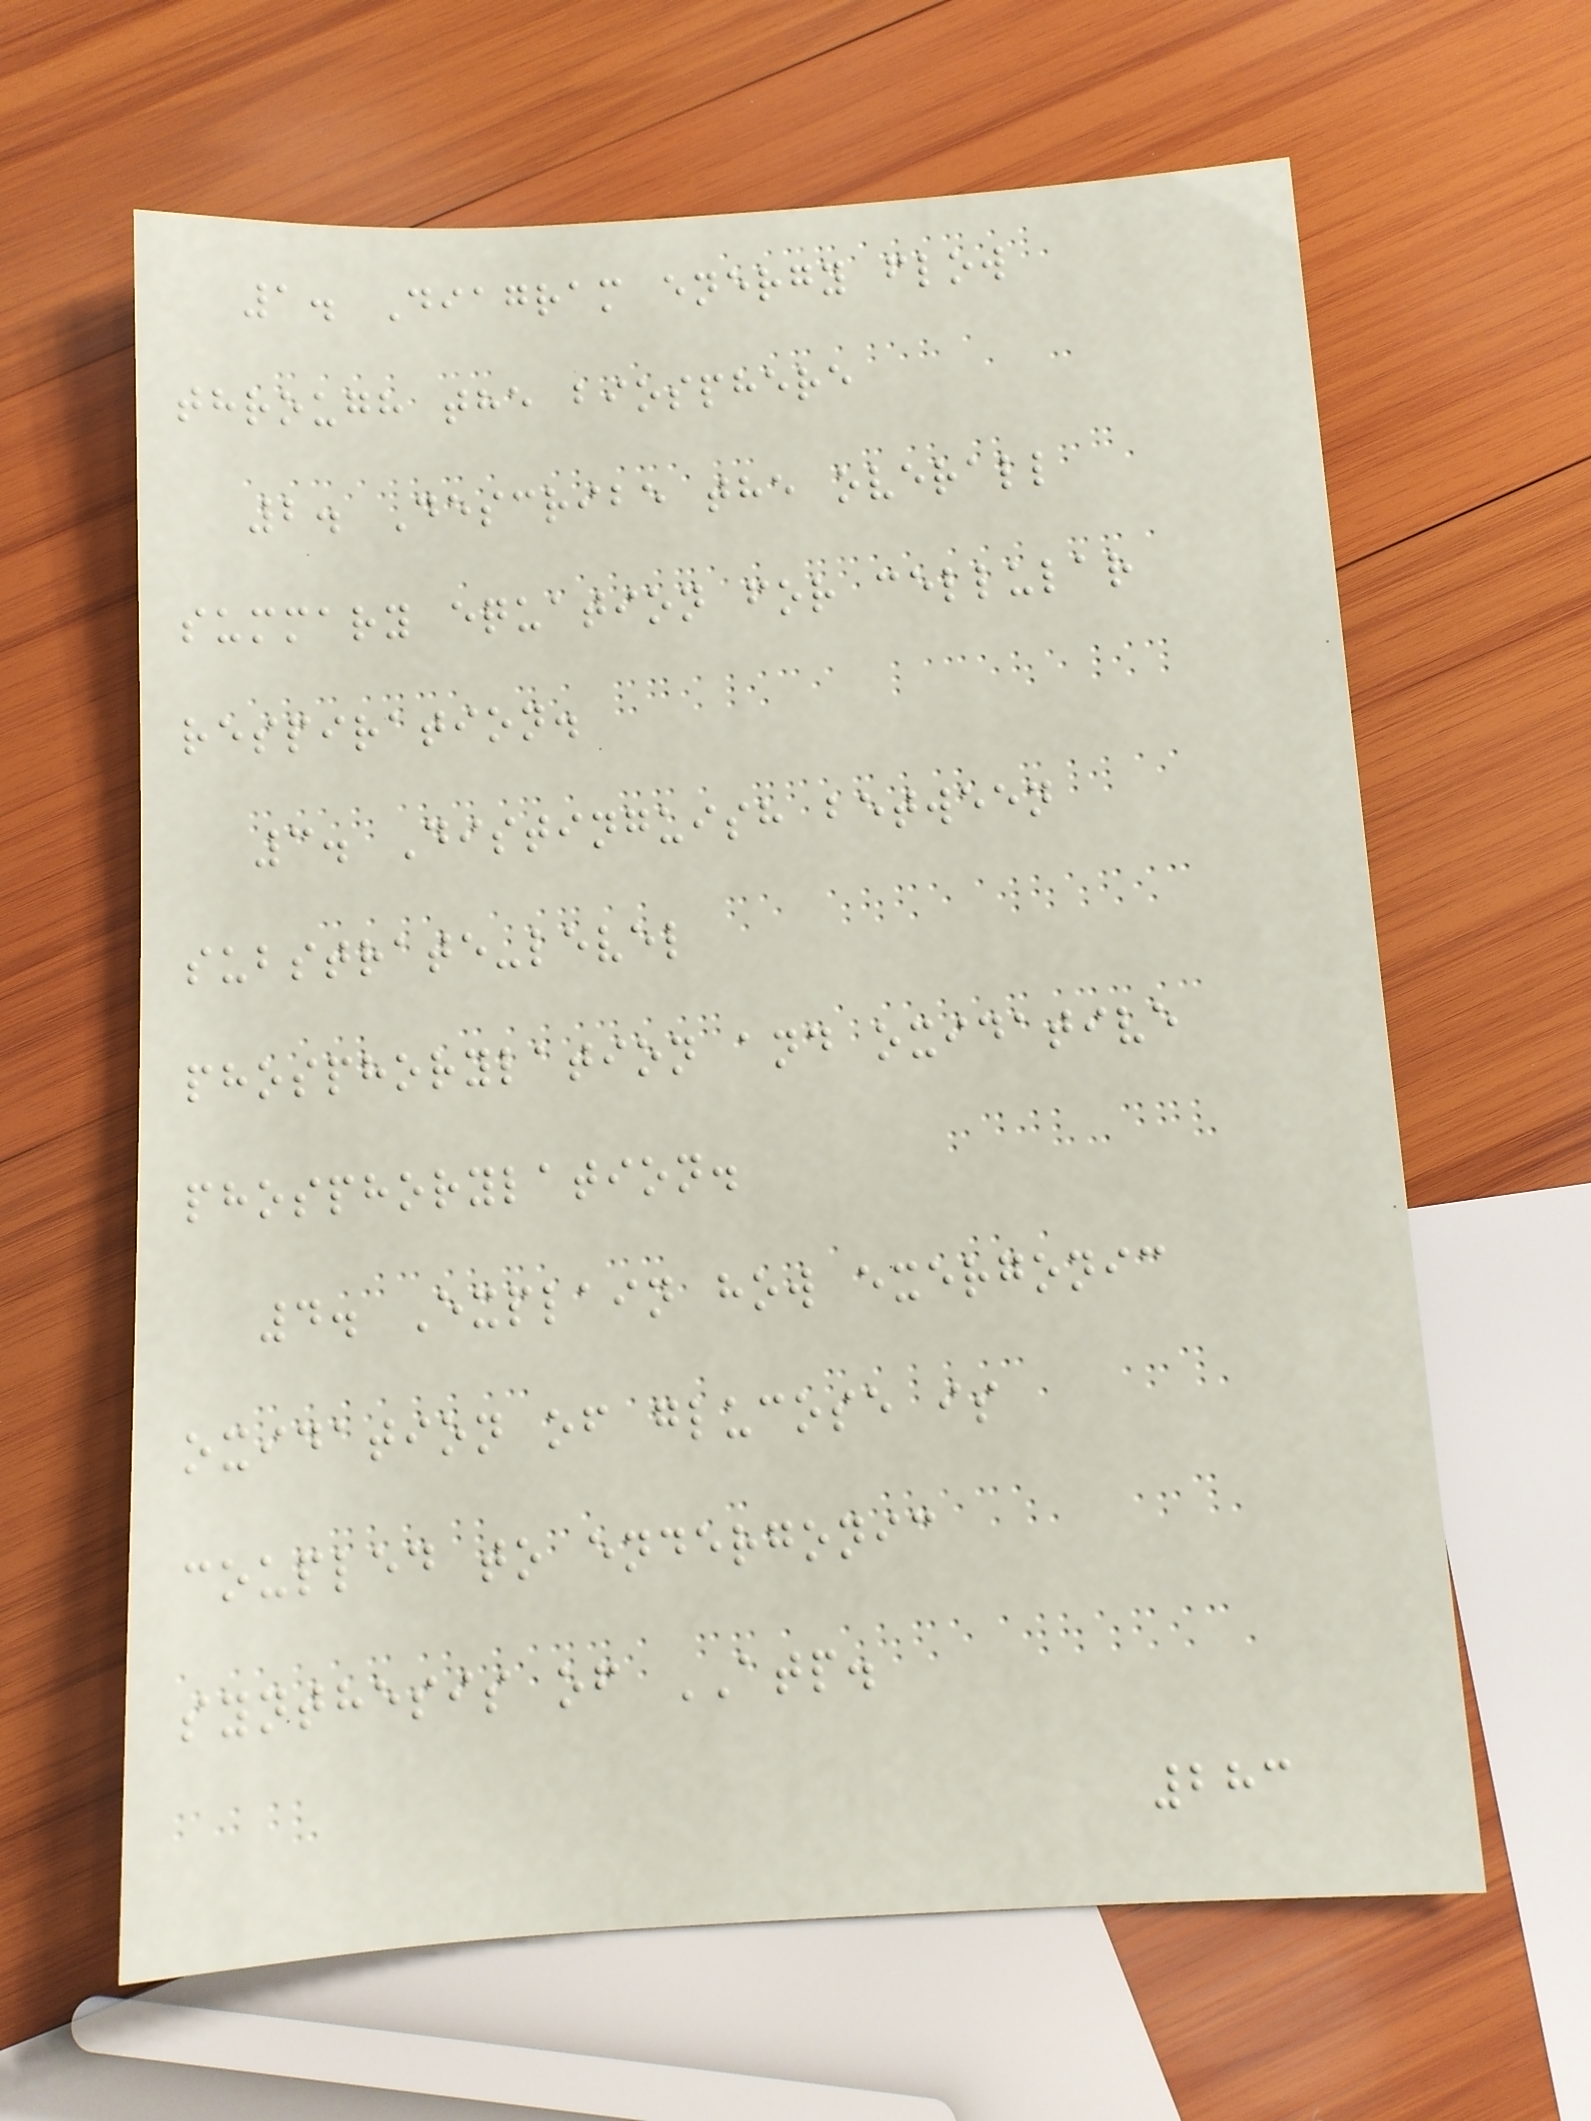1. Diagram energy flow
through the biosphere
2. Describe the overall
summary equation for cellular
respiration.
3. Distinguish between
substrate-level
phosphorylation and oxidative
phosphorylation.
4. Explain how exergonic
oxidation of glucose is
coupled to endergonic
synthesis of ATP.
283
